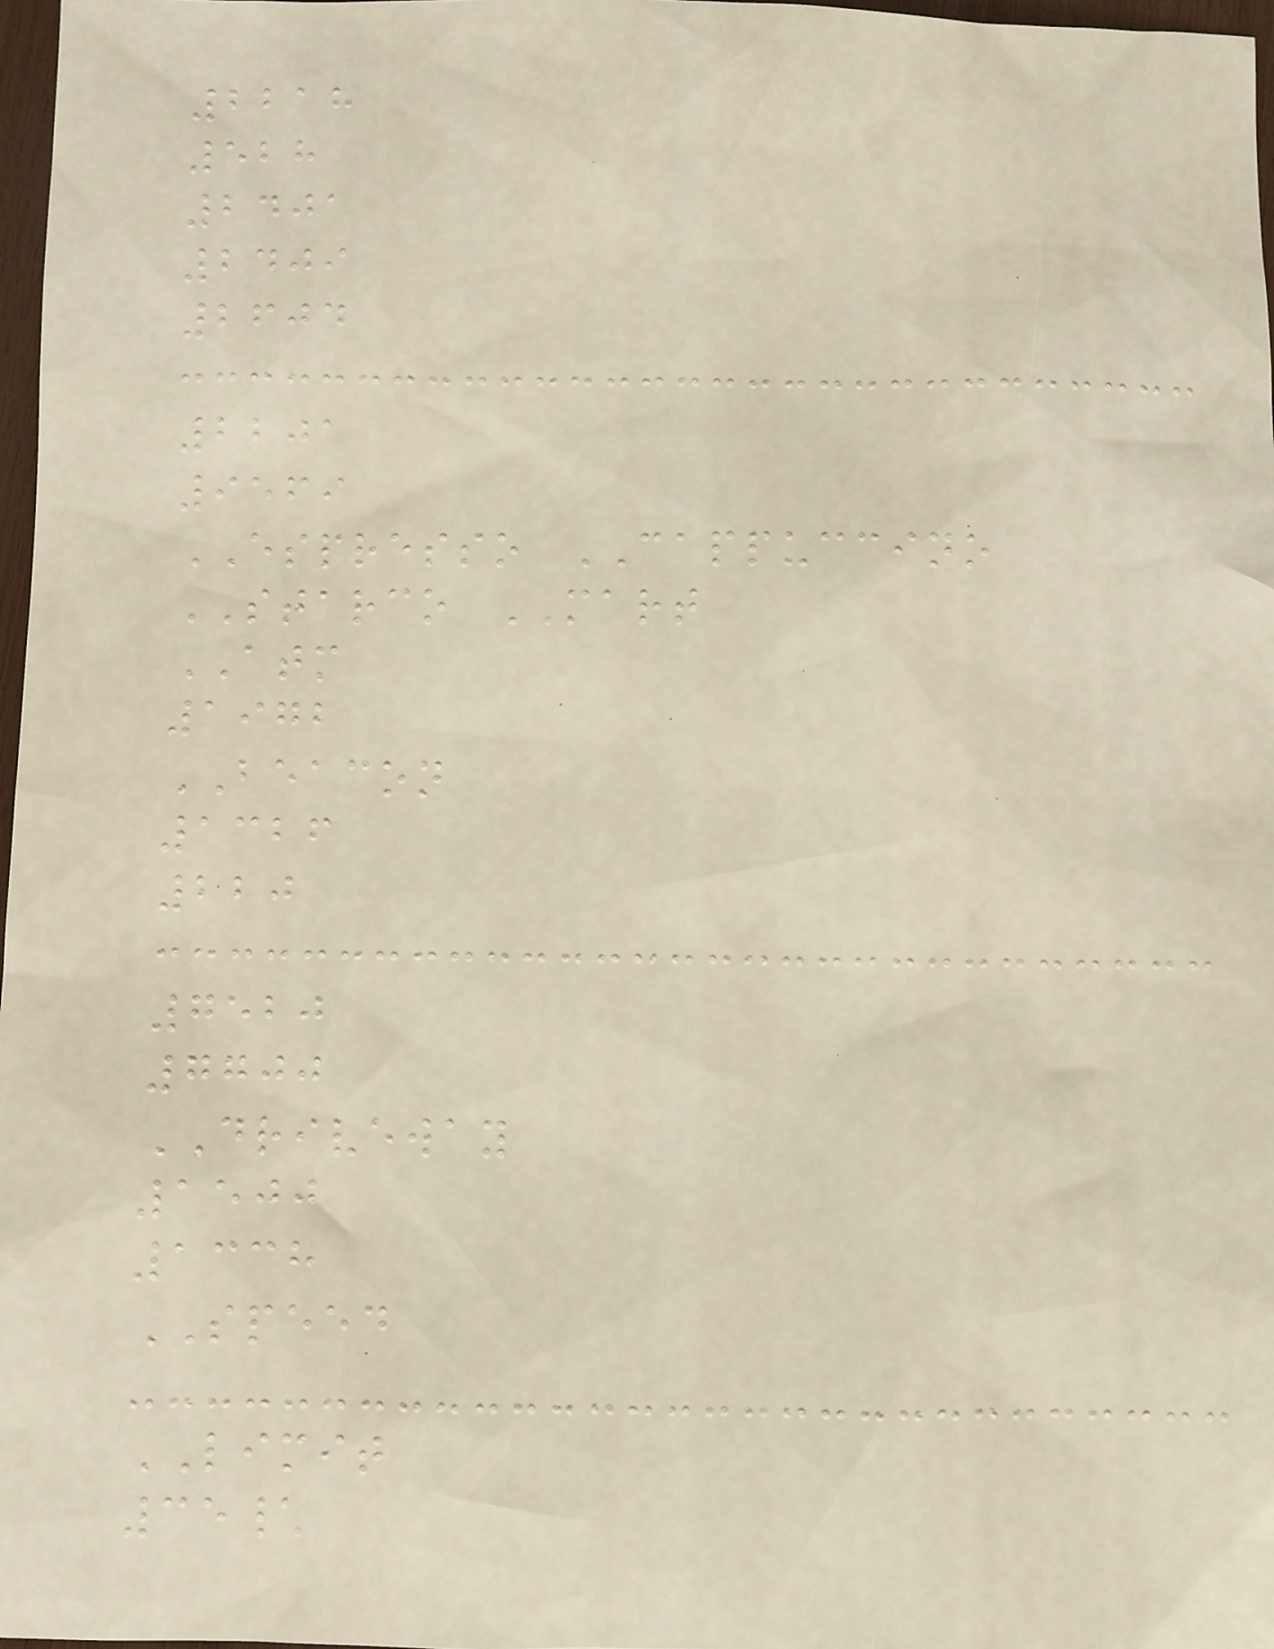2218
528
2401
2409
2604
2201
9569
ESPRESSO CAPPUCCINO
STARCO MART
ATM
1972
BEACON
1326
220
7520
7700
DRIVEWAY
1500
1338
SPEED
LIMIT
35\
